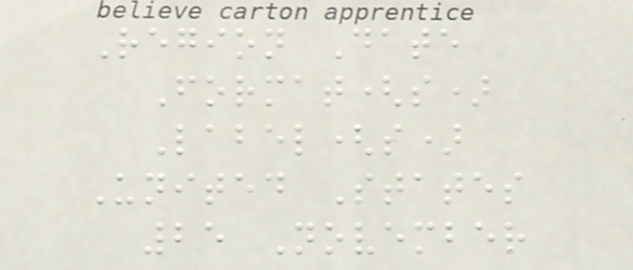Region Date
Format(s)
Label(s)
United States
25 November
